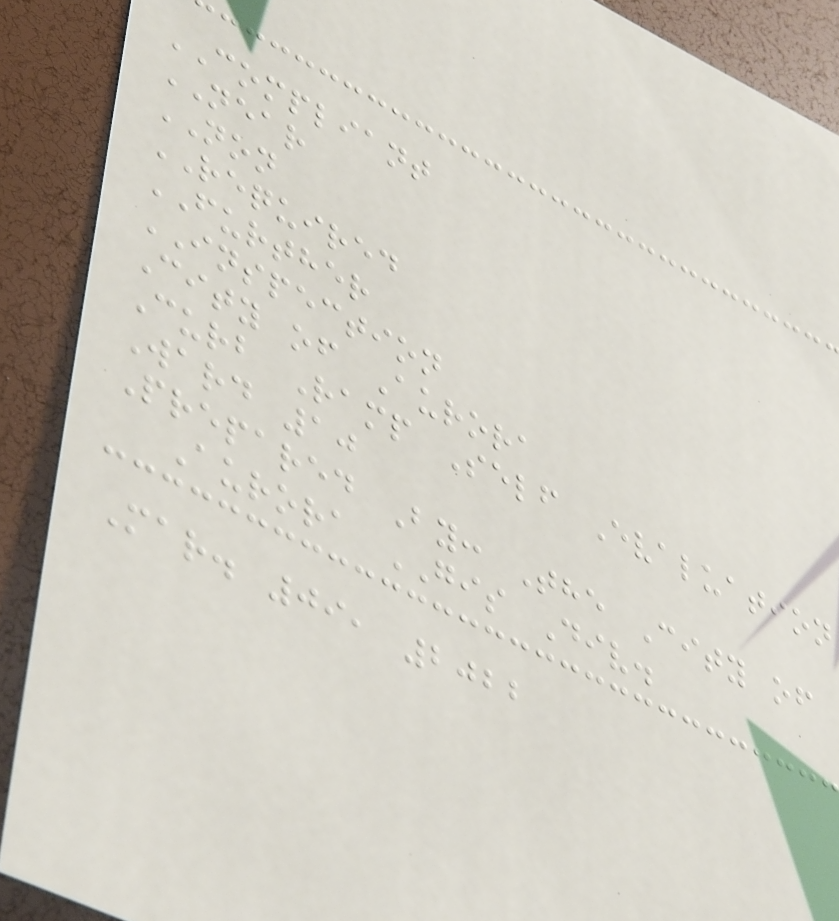COMPLIANT
NEAR
NON
REQUIRED
FURTHER
INSPECTION
City of Aurora
Curb Ramp Self Evaluation
Ward 10
Prepared By: The City of
Aurora GIS Div.
Mar. 09, 2022
